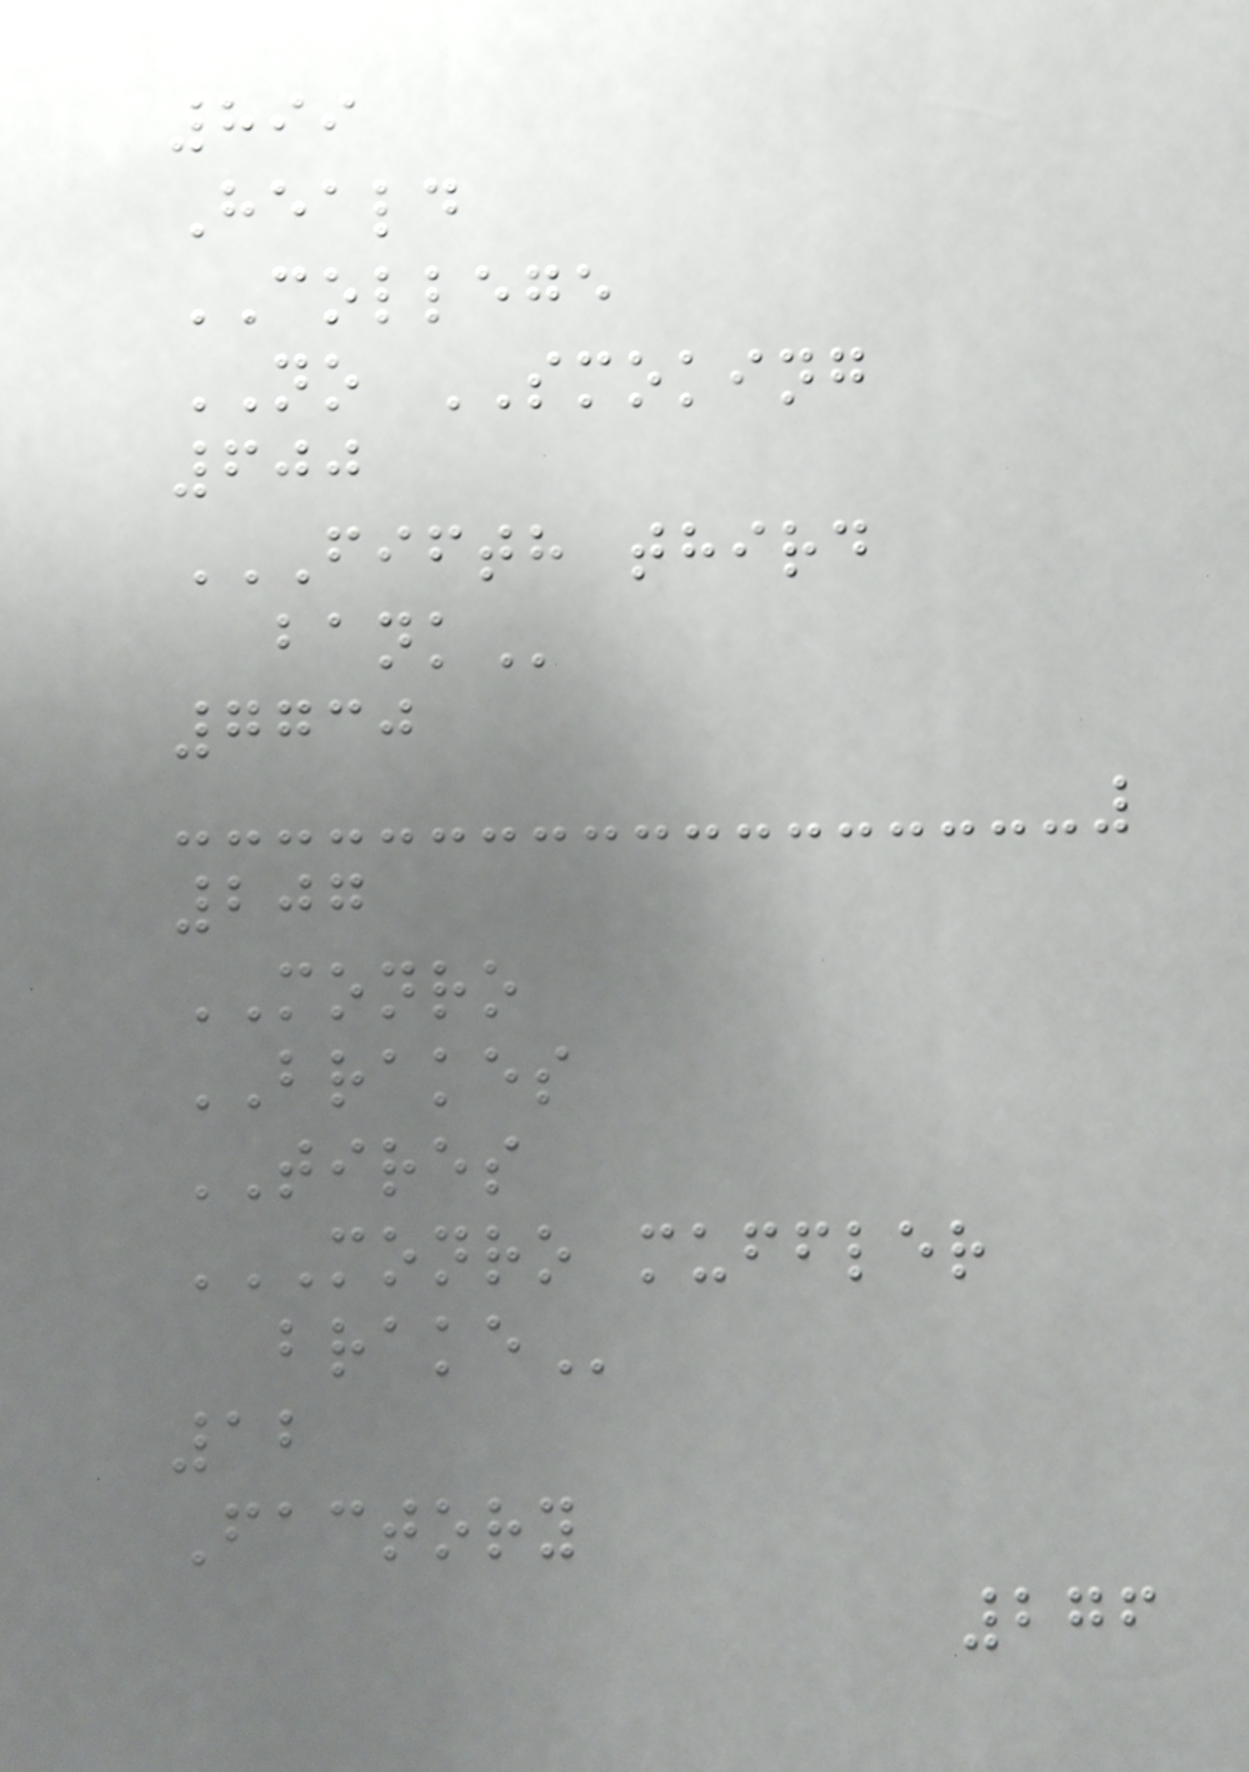899
Heald
COLLEGE
NO SMOKING
600
FIFTH THIRD
BANK
7730
207
MONRO
BRAKES
TIRES
MONRO MUFFLER
BRAKE
12
Factory
276
